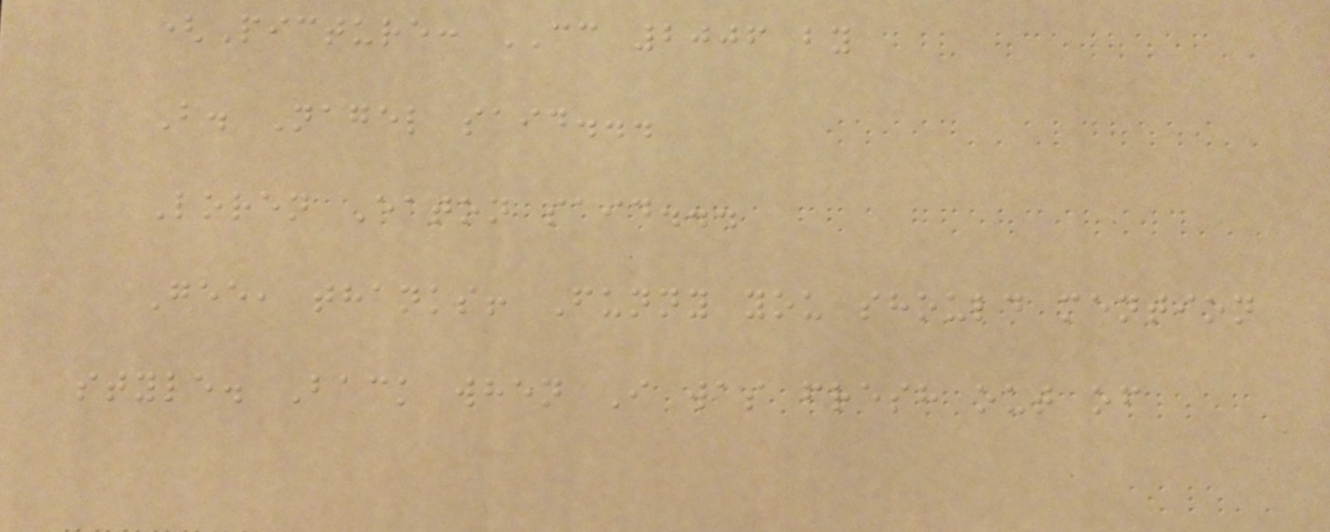(Picture: CC 2006 by
B. Nagel said...
Loren Eaton said...
Gee, thanks! Funny you should mention
style. Back when I was fresh out of
